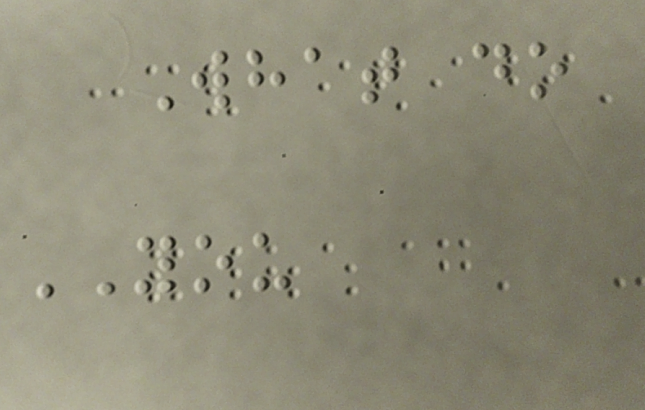What do
YOU
